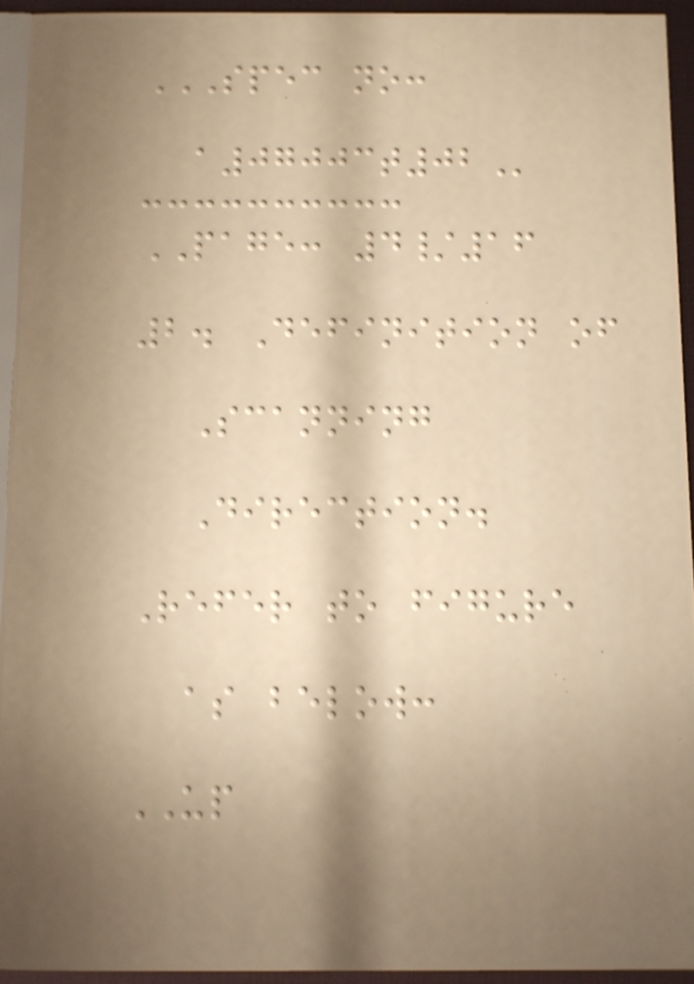SPEC NO:
A07003T02
PAGE: 4/16
2. Definition of
Scanning
Direction.
Refer to figure
as below:
UP
